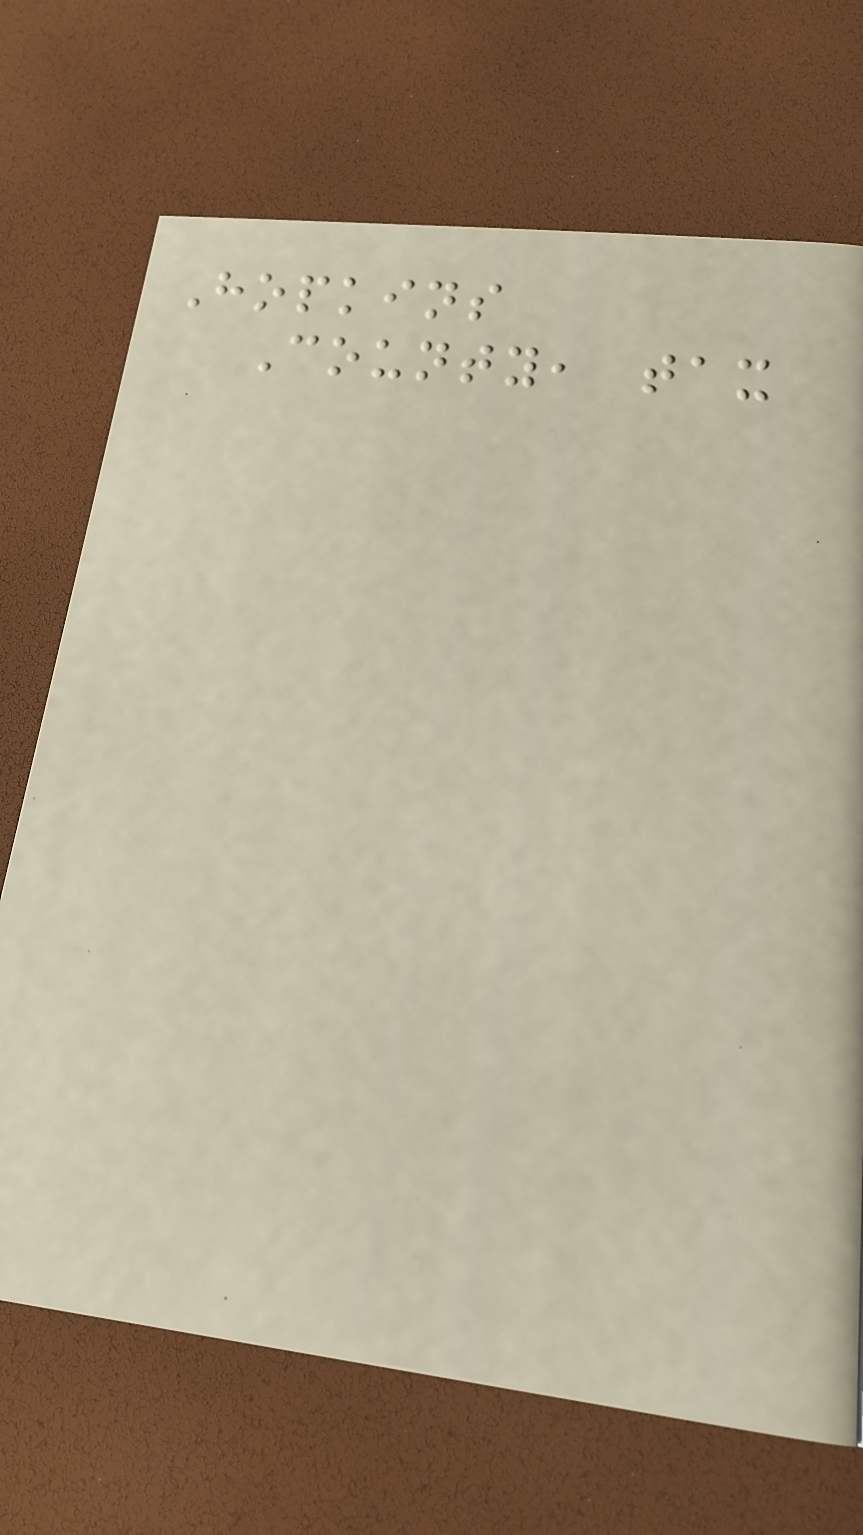Hopkins
County, tax
